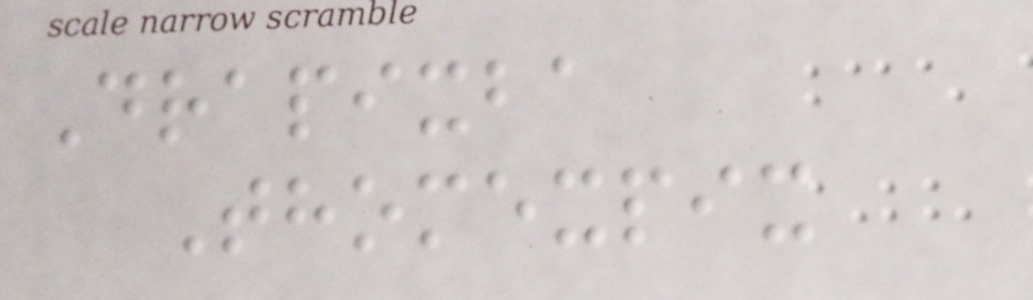Drapixba
Thomexpix
